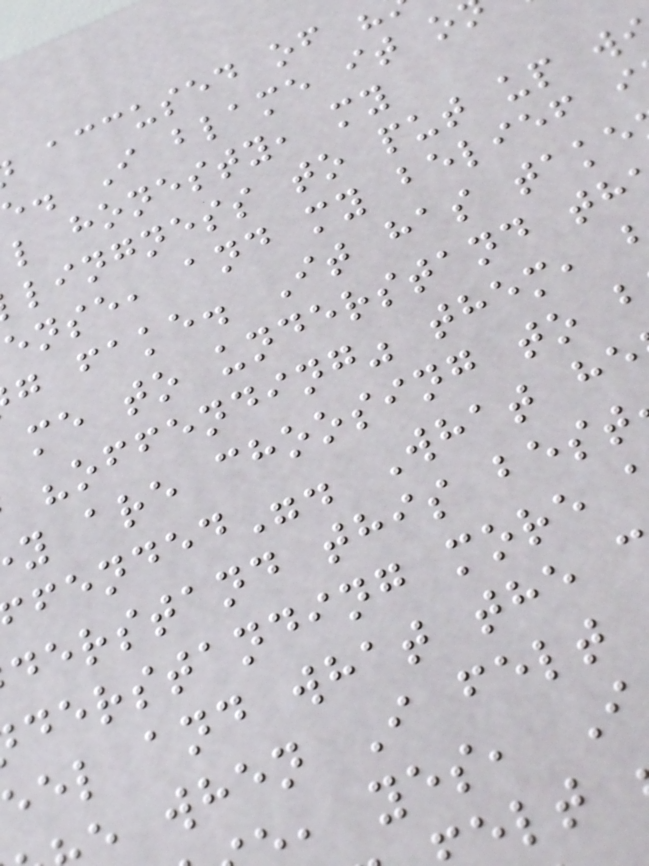accused of
e. I blame it o
l honesty, my
lingness to put up w
ense, and my belief i
g fake. It has take
me to understand th
"offending" them,
y are choosing to
fended". What he
derstand this best
derstanding more
eel and what the
when I felt
, yes, I
